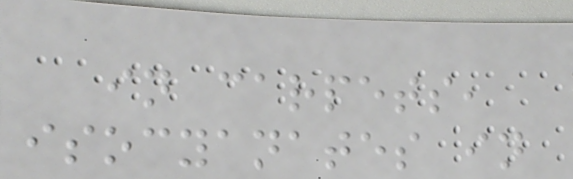in carpets,
isocyanates in
